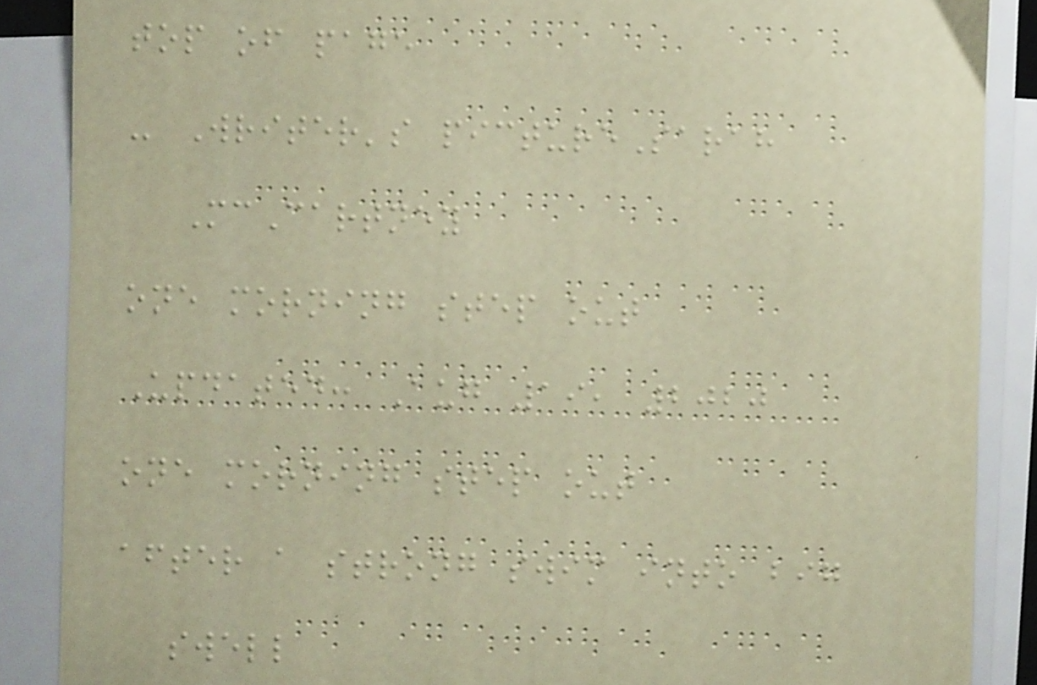top of page
- Writer's pictureSarah
McCartney
one morning step out
Updated: Aug 19, 2020
one morning step out
after a strong swim into big
swell
